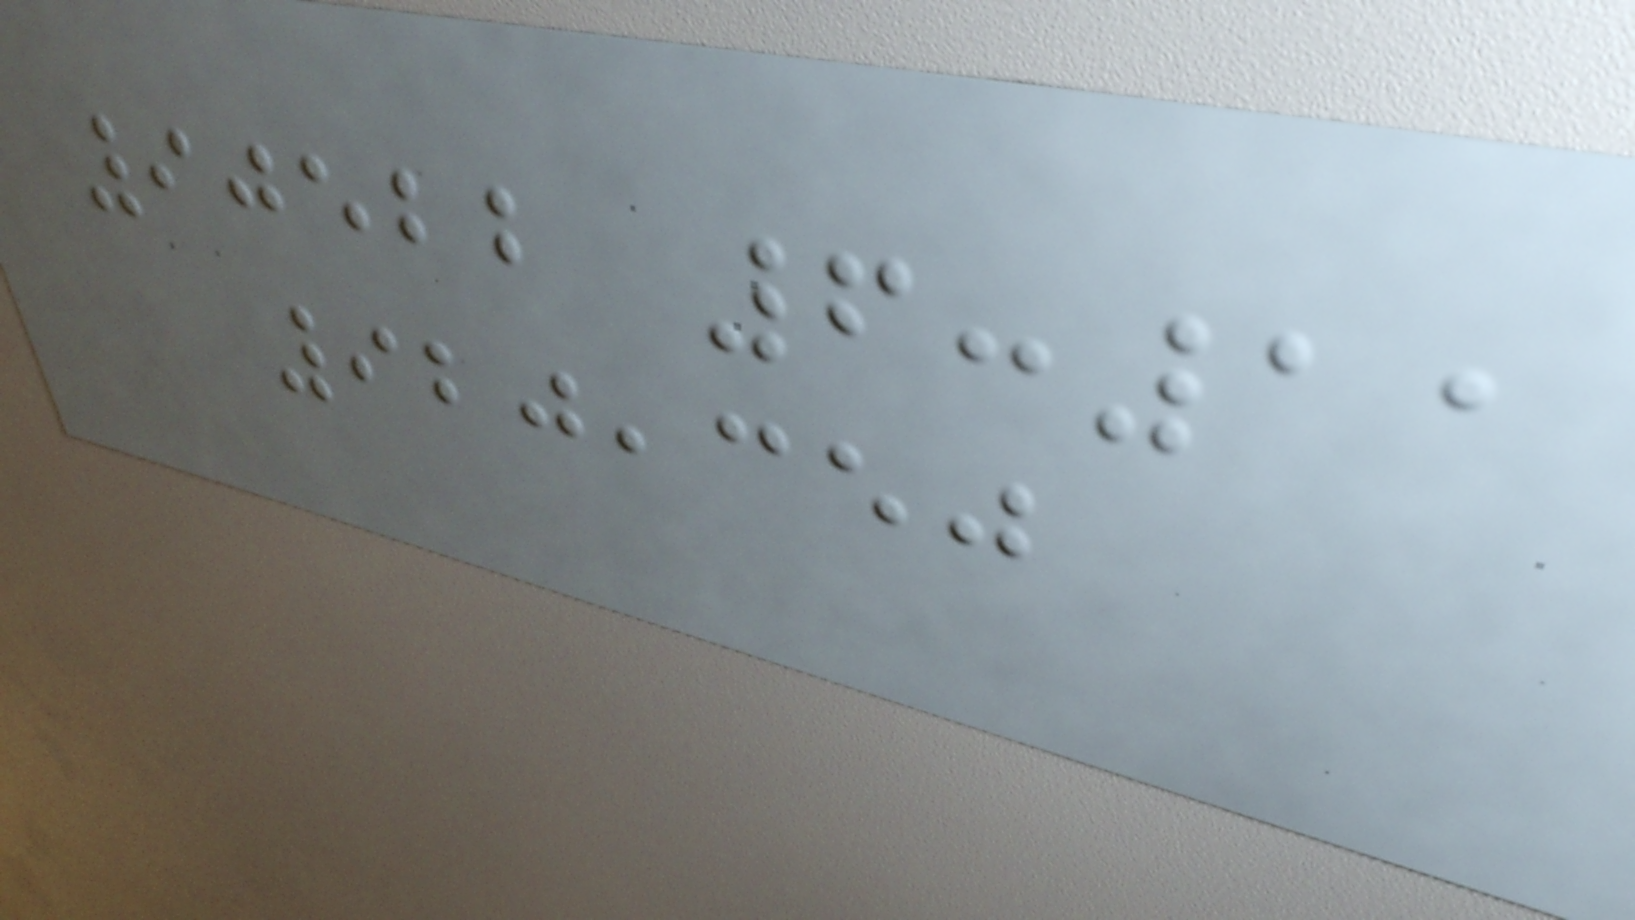90522 6:11
920,350
